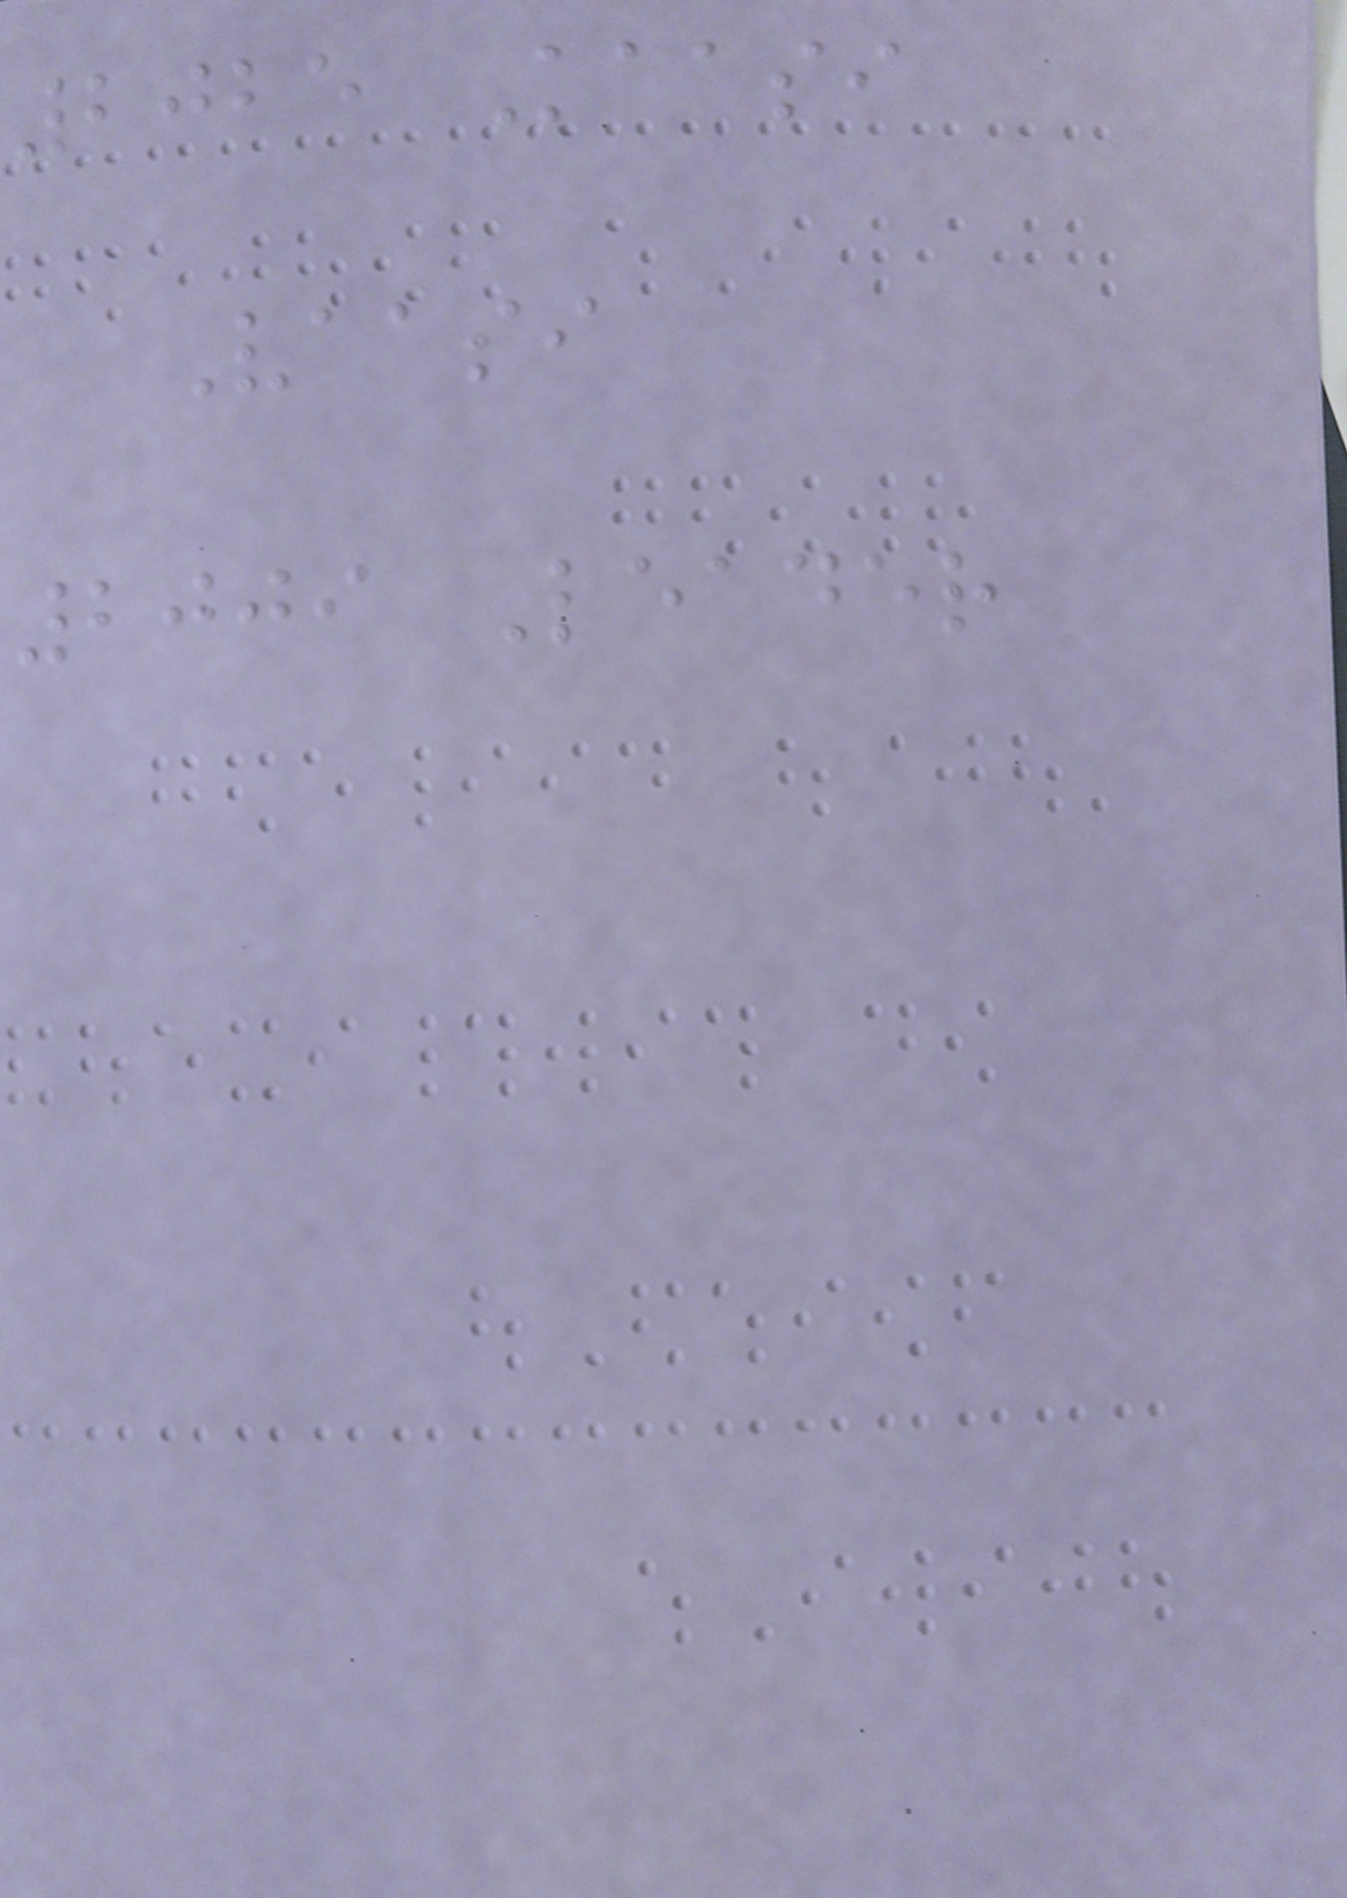2025 Kaasi
Vaasi
2009 Leader
